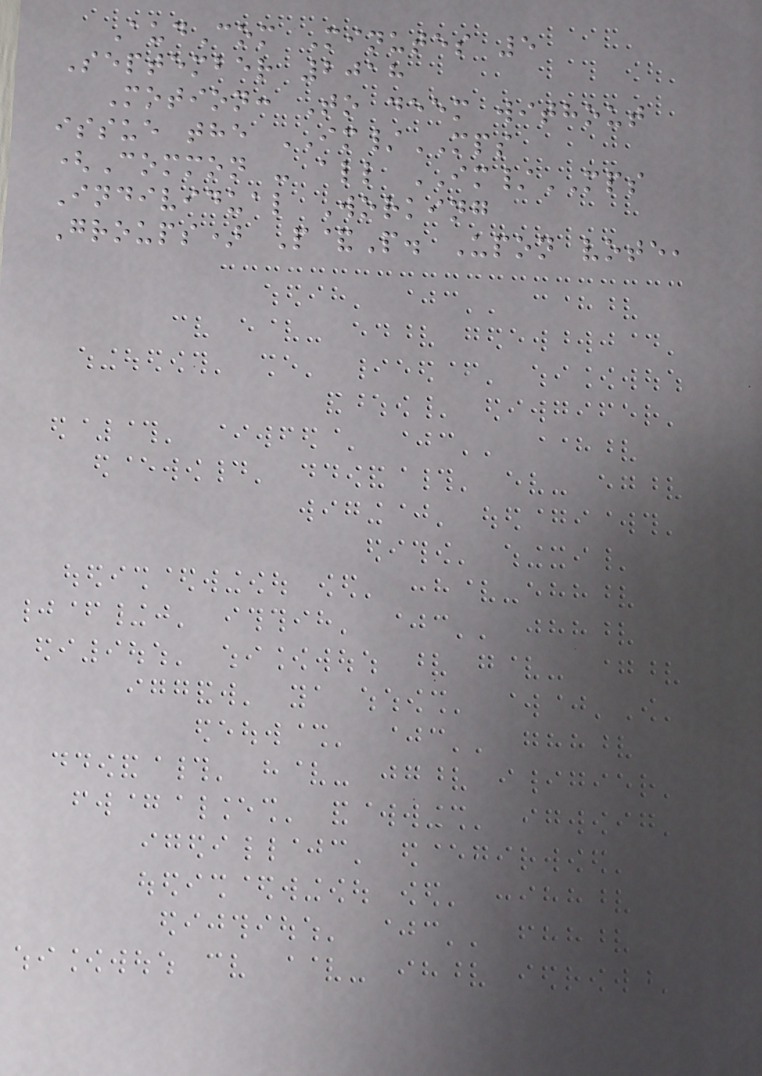AudCom Minutes 5
September 2018
Motion: To deem without
issue the IM/MPS
(Common - all IM/MPS
Individual Working
Groups) P&P. Upon vote,
